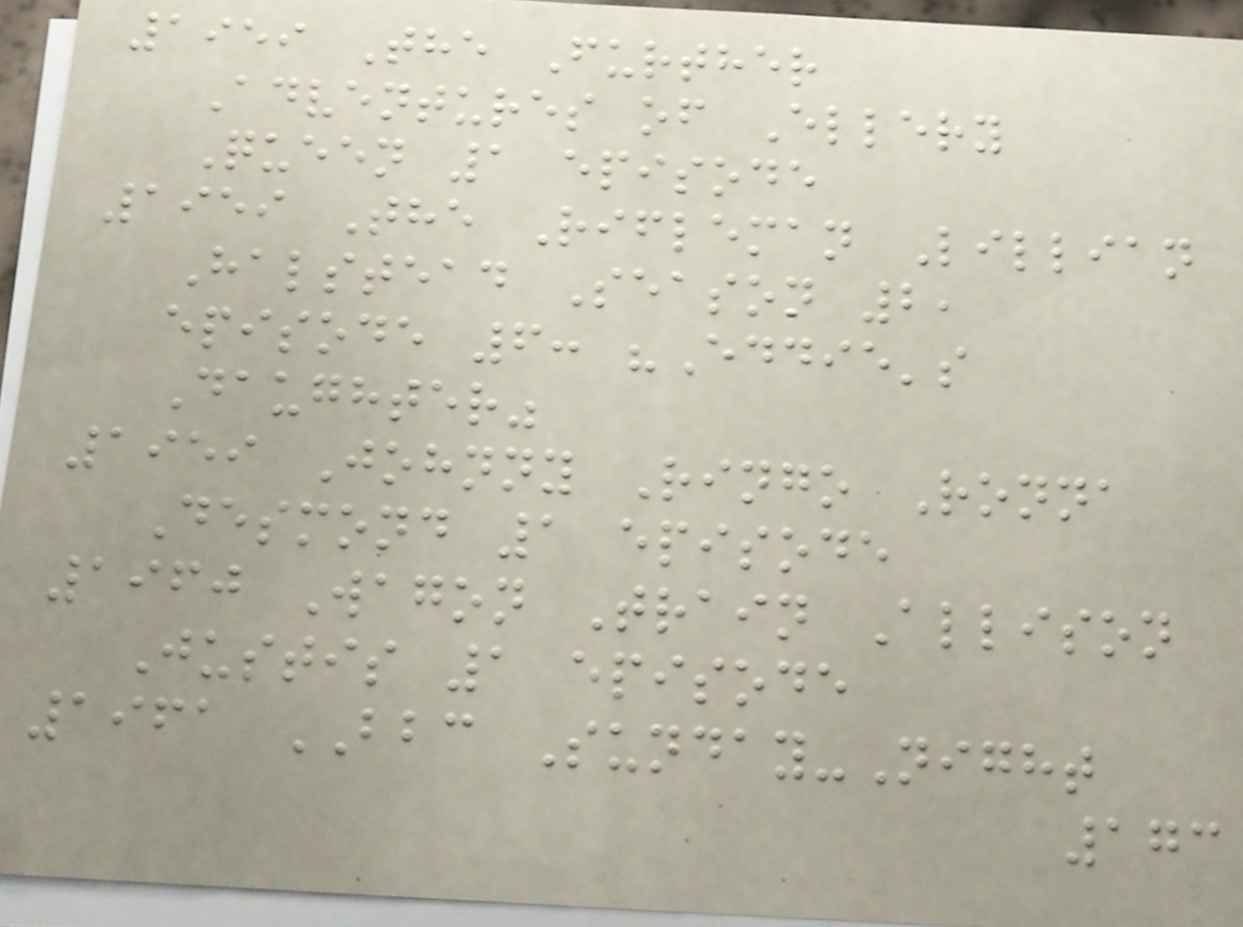1959 The Further
Adventures of Ellery
Queen 1 episode
1959 The Rifleman Lillian
Halstead Season 2,
episode 6: "Eddie's
Daughter"
1959 Johnny Ringo Ronna
Desmond 1 episode
1960 Wagon Train Allison
Justis 1 episode
1961 BBC Sunday-Night
173
